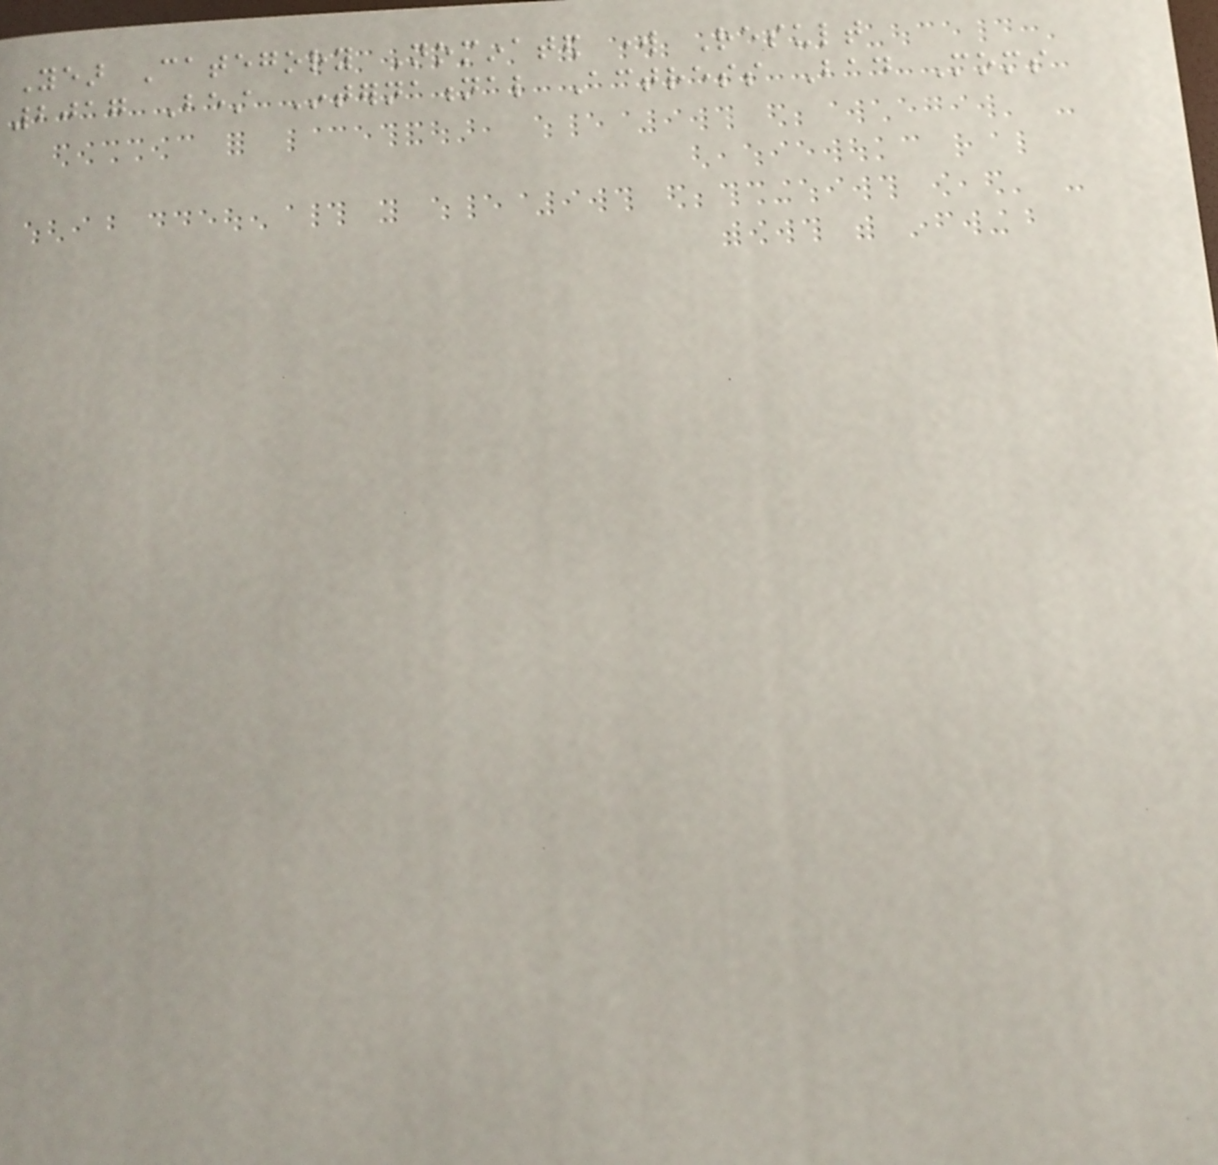Year Category Nominated work Result
2017 Best International Actress Bad Moms
